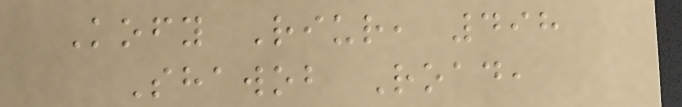Kofy Riur, 498
Shawob Road,
